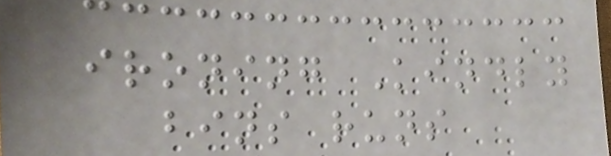ironing Kindly
bins runs
